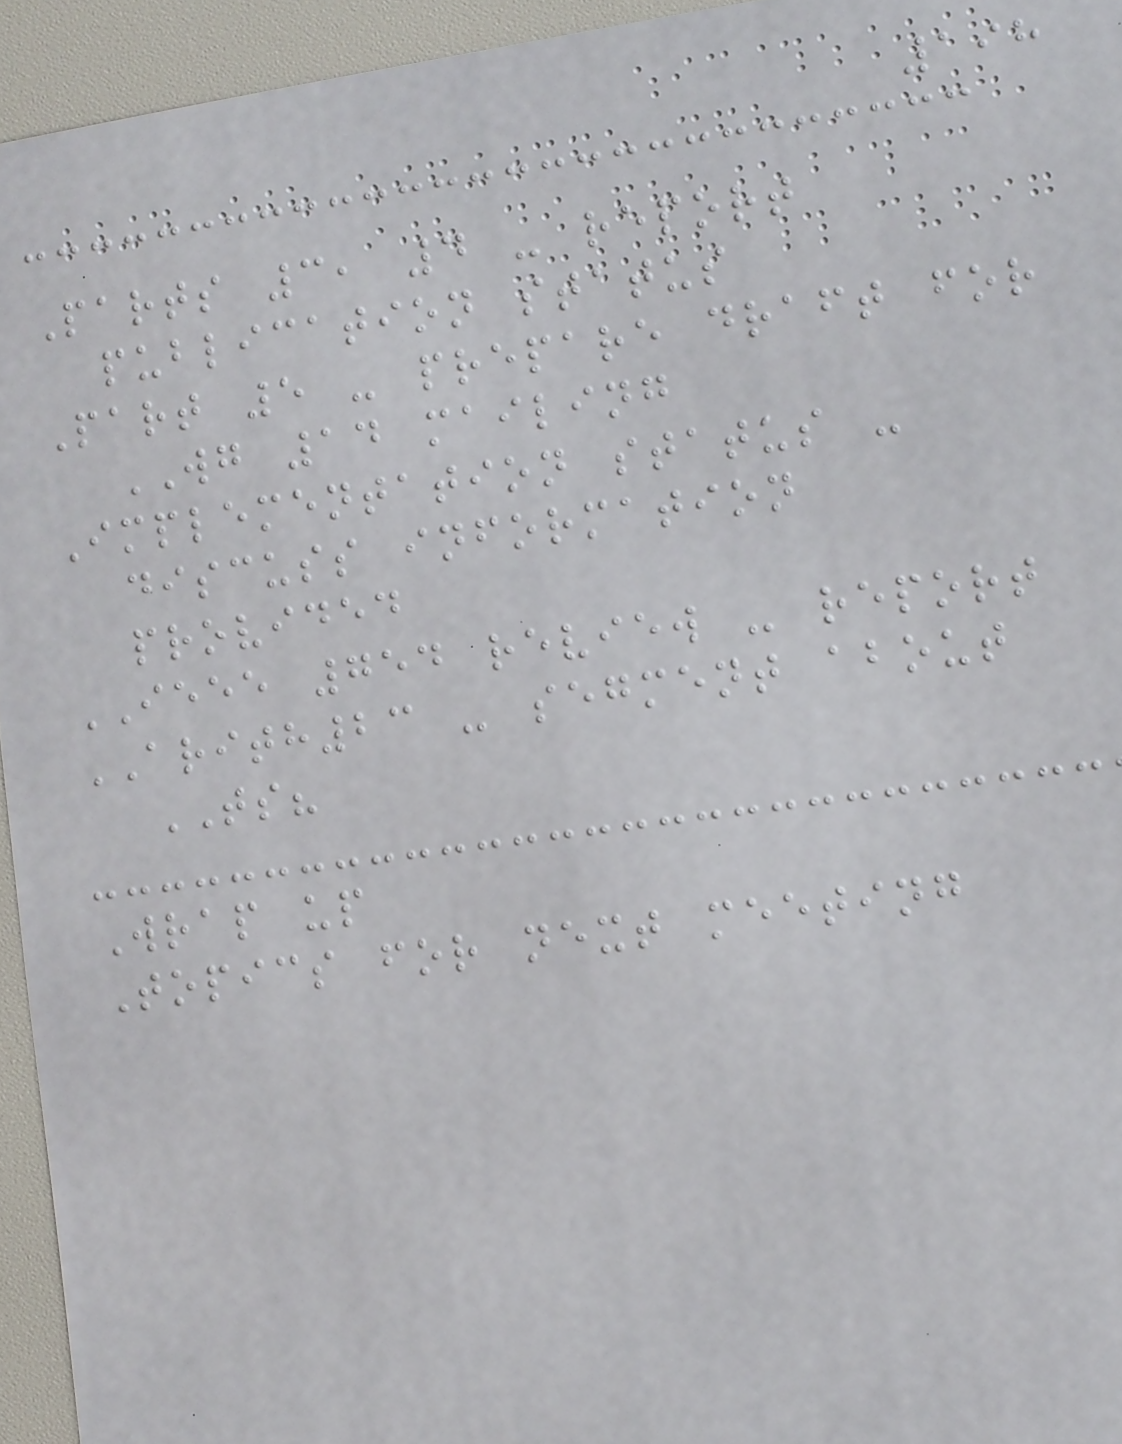198
Parts 3, 4 - report
publication status
Part 5 - prepare draft for
WG 14 mailing
Implementation status -
discuss information
provided
IEEE 754 review - report
ARITH23 - segment about
TS?
Wrap up
Topics for next meeting
